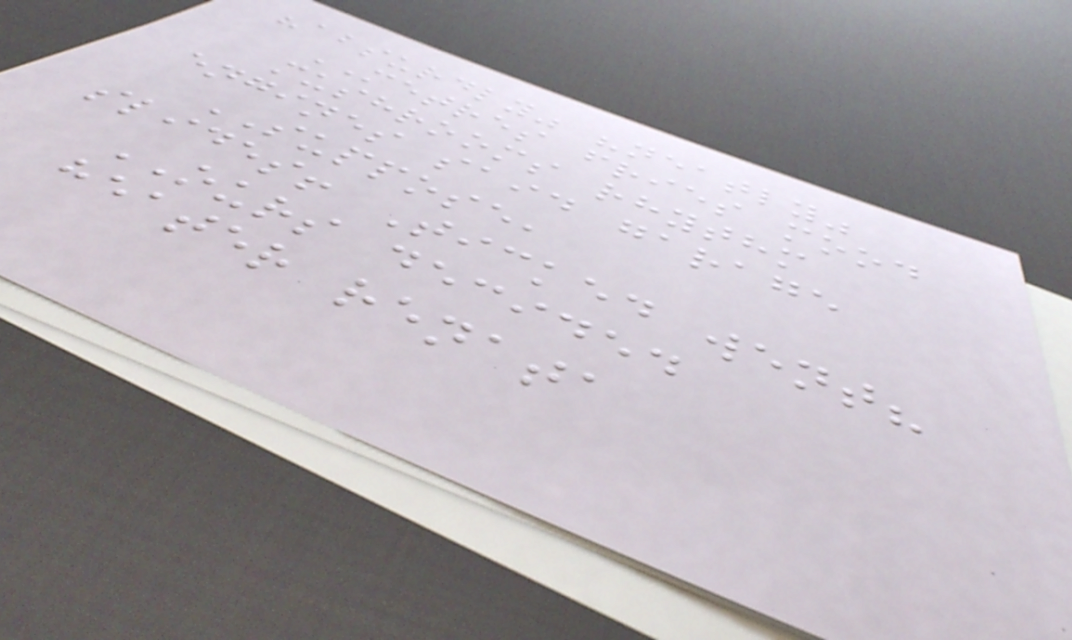"absurdly" "neatly"
METRES fries mood
mushrooms rhythm
engines said garage
SUPPOSE,
slides! Ticked went?
OURS decided
heater renata
